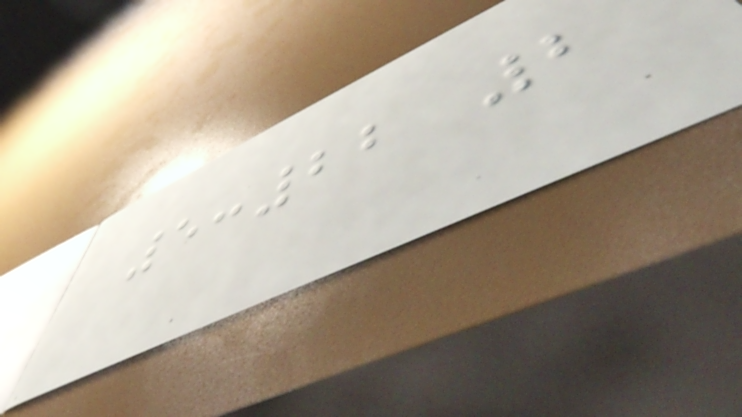5:22 2
